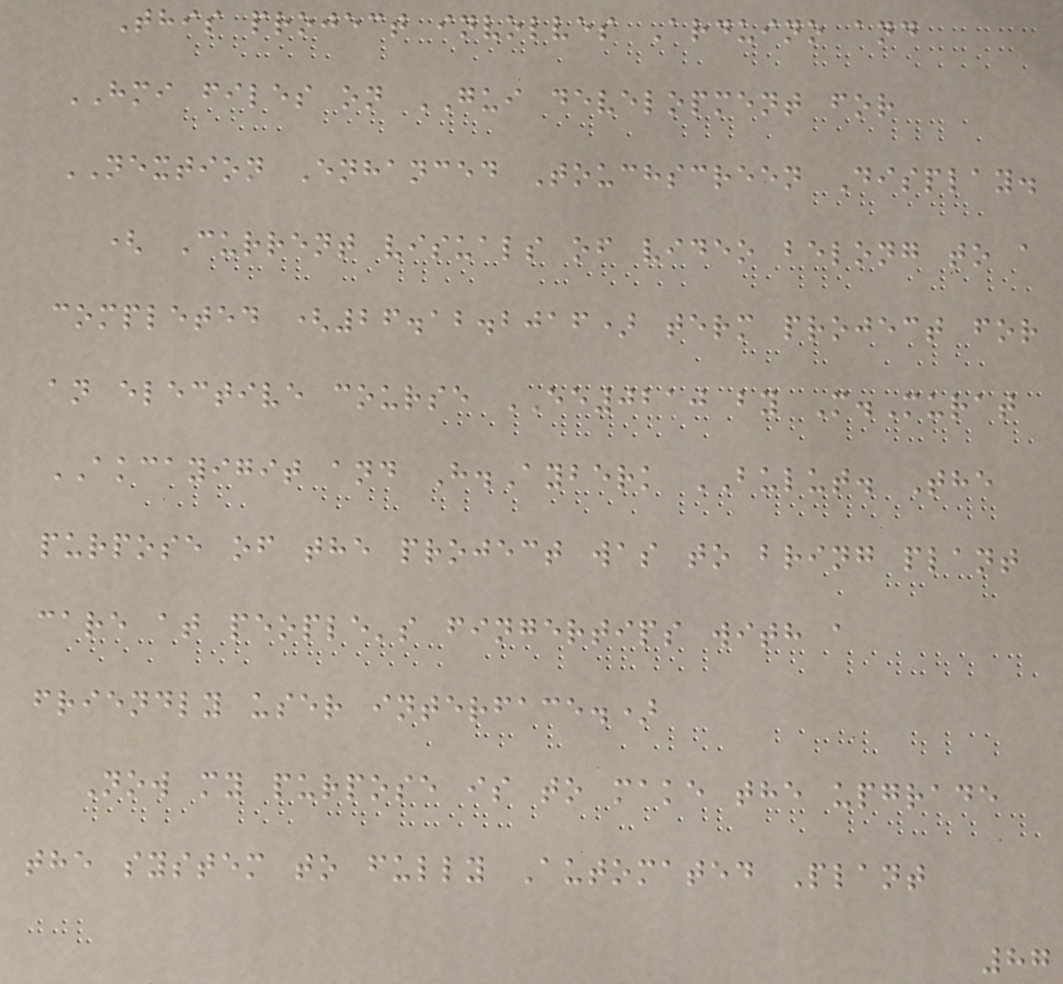This project involves Arduino and
HMI files on GUI development for
NEXTION Enhanced Touchscreen Display.
( Current visuals of video belong to a
completed (26.12.2016) term project for
an elective course EE0210 by M.Murat
AKCAYIGIT and H.Ayberk BULUT. The
purpose of the project was to bring plant
care at people's fingertips with a
friendly user interface.)
Now my purpose is to make the upgrade
the system to fully Automated Plant
87
